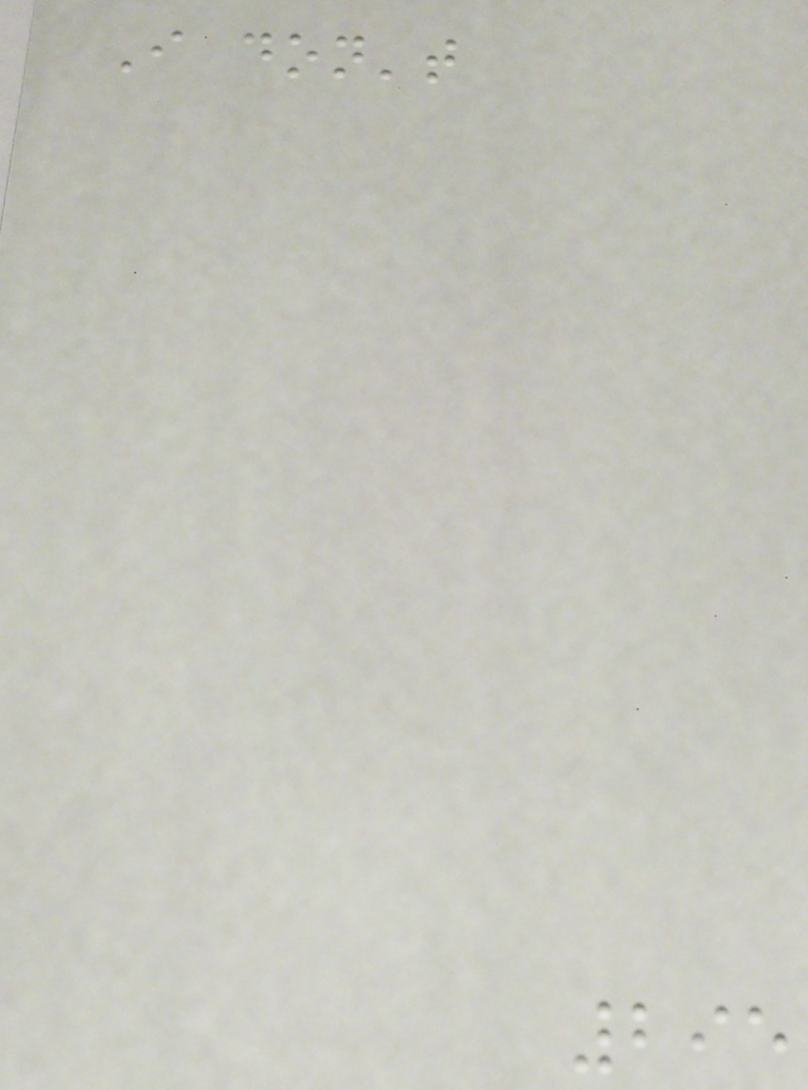I don't
295
